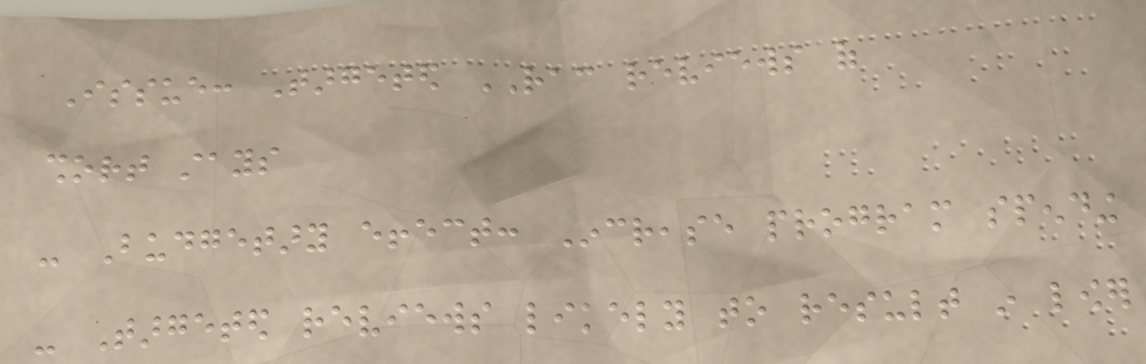Issue: Targeted RAC reviews of
short stays
- Budgetary effect: Increase program spending
- Targeted reviews likely to result in lower
